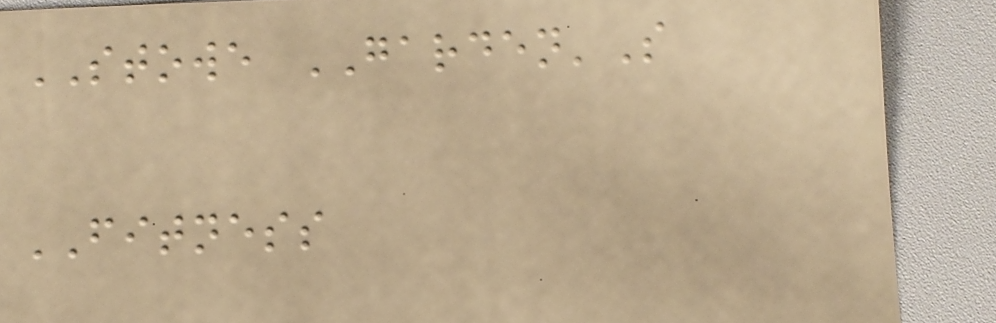STOWE GARDEN'S
FITNESS
